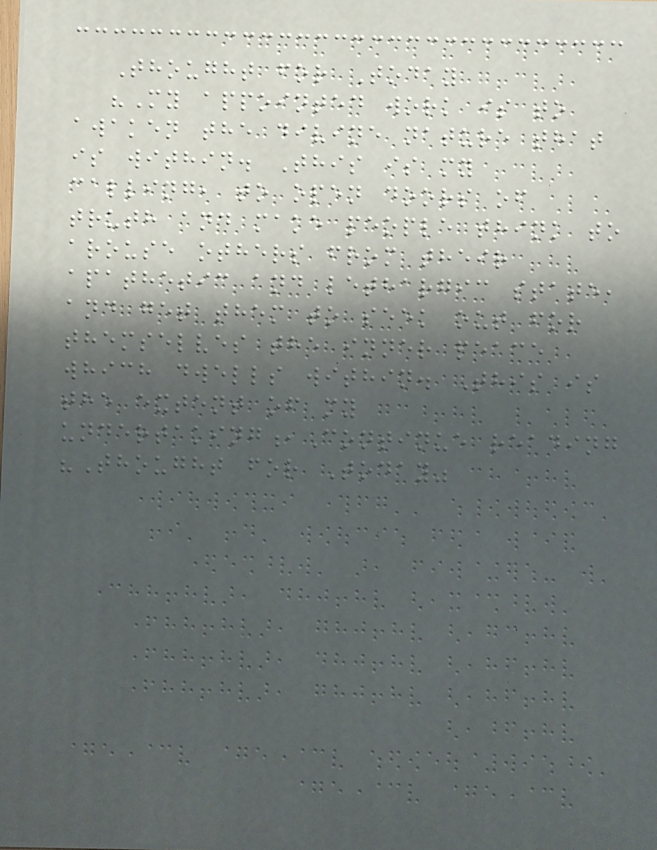Thought for Today
"My appointed work is to
awaken the divine nature that
is within. This is my
calling, to open doors of
truth and make people think to
arouse others from their
apathetic and lethargic state,
and get them to seek out for
themselves the inner peace
which dwells within. This is
the extent of my
undertaking,Continue reading
"Thought for Today"
